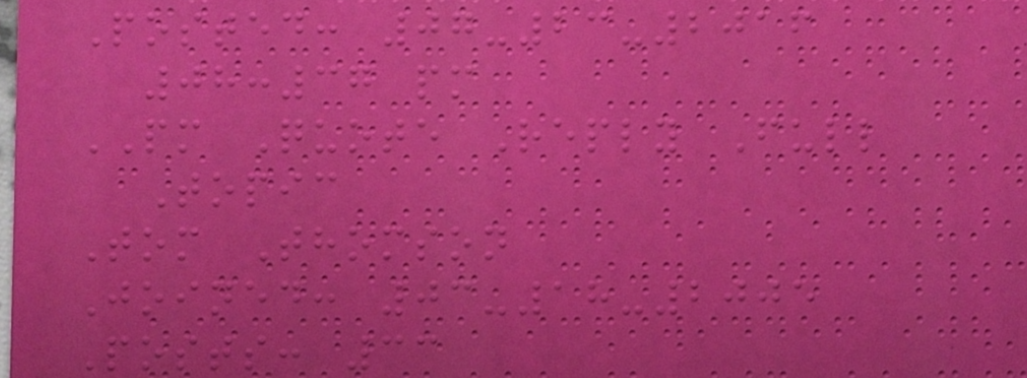Posted: 07-23-2016
08:37 pm
PM Quote Reply Full
Topic
Tom Thomson
Joined: 03-18-2005
Posts: 33
